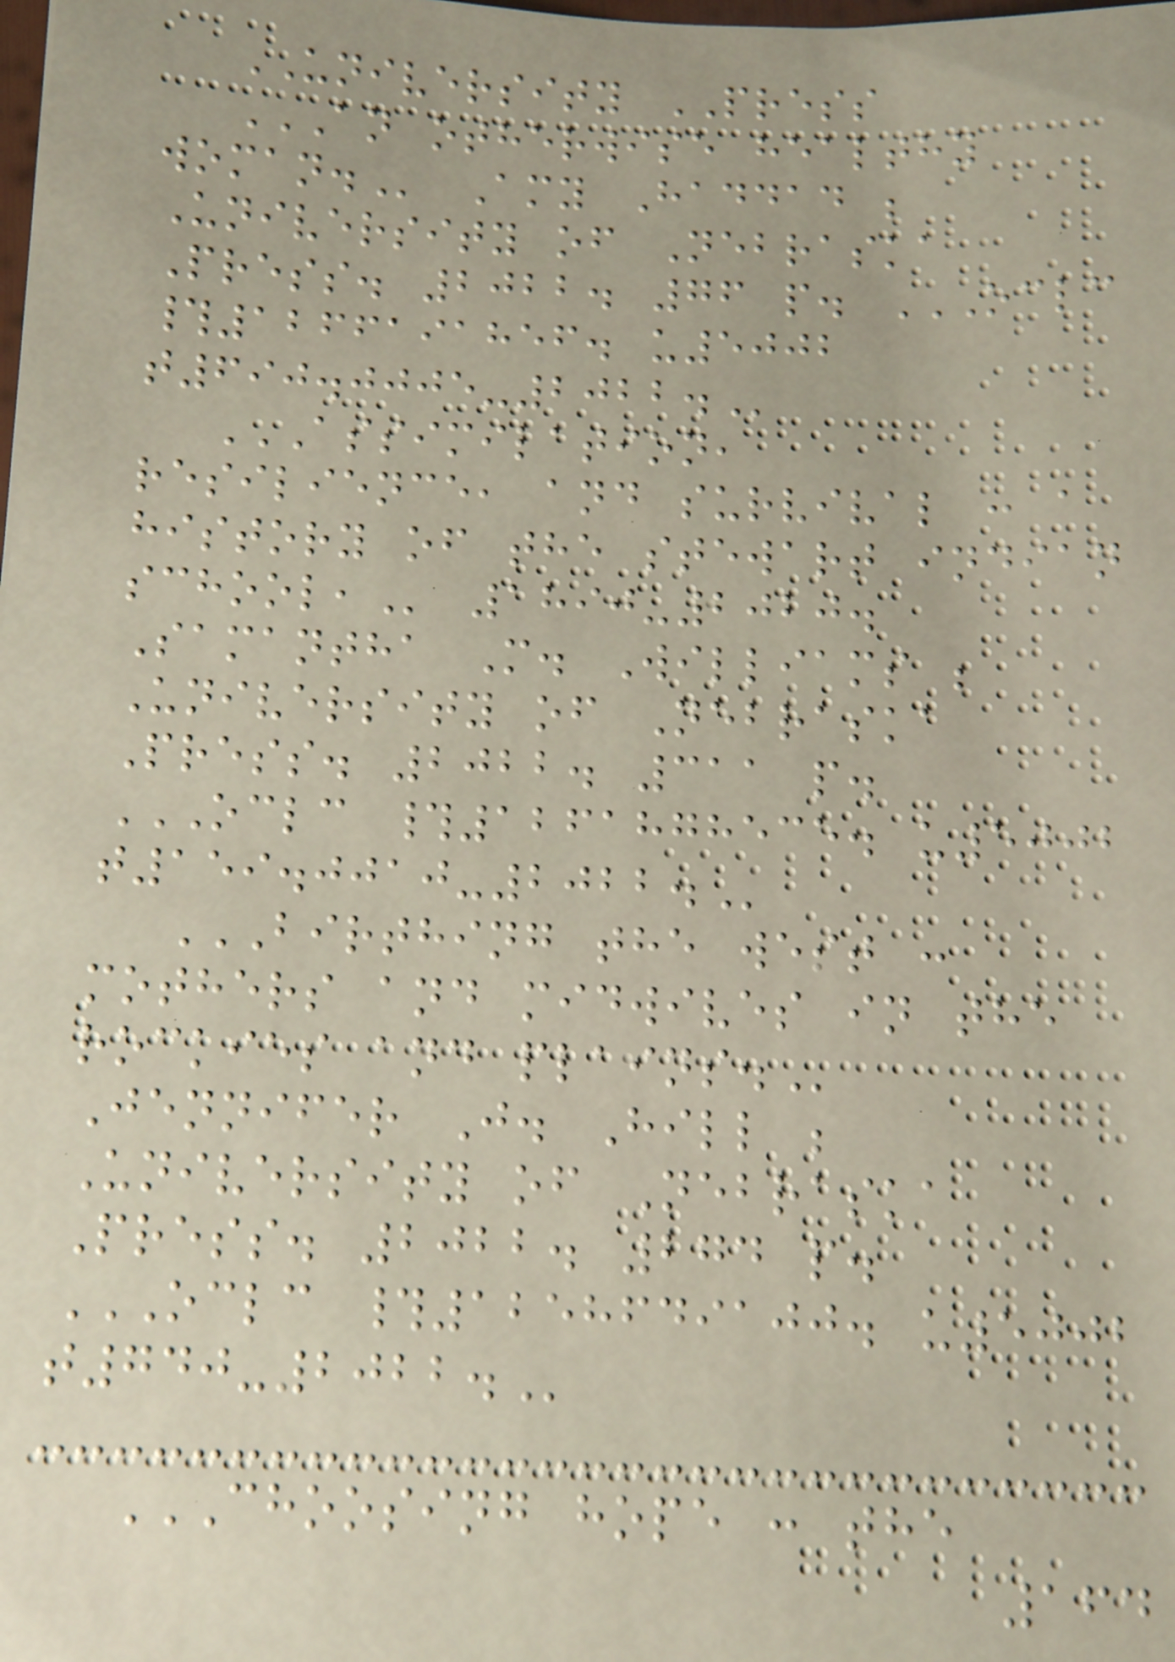UNIVERSITY PRESS
AN OTHERWISE HEALTHY
WOMAN. Amy Haddad ;
University of Nebraska
Press. 2022. 76 p. OCLC
#1266191856. U5002
T690.0005-2022.
ASSIMILATION,
RESILIENCE, AND SURVIVAL : A
HISTORY OF THE STEWART INDIAN
SCHOOL, 1890-2020.
Samantha M. Williams ;
University of Nebraska
Press. 2022. 311 p.
OCLC #1261878535. U5002
T159.0010-2022.
BIRTHING THE WEST :
MOTHERS AND MIDWIVES IN THE
ROCKIES AND PLAINS.
Jennifer J. Hill ;
University of Nebraska
Press. 2022. 274 p.
OCLC #1258649100. U5002
T740-2022.
CHOOSING HOPE : THE
164
